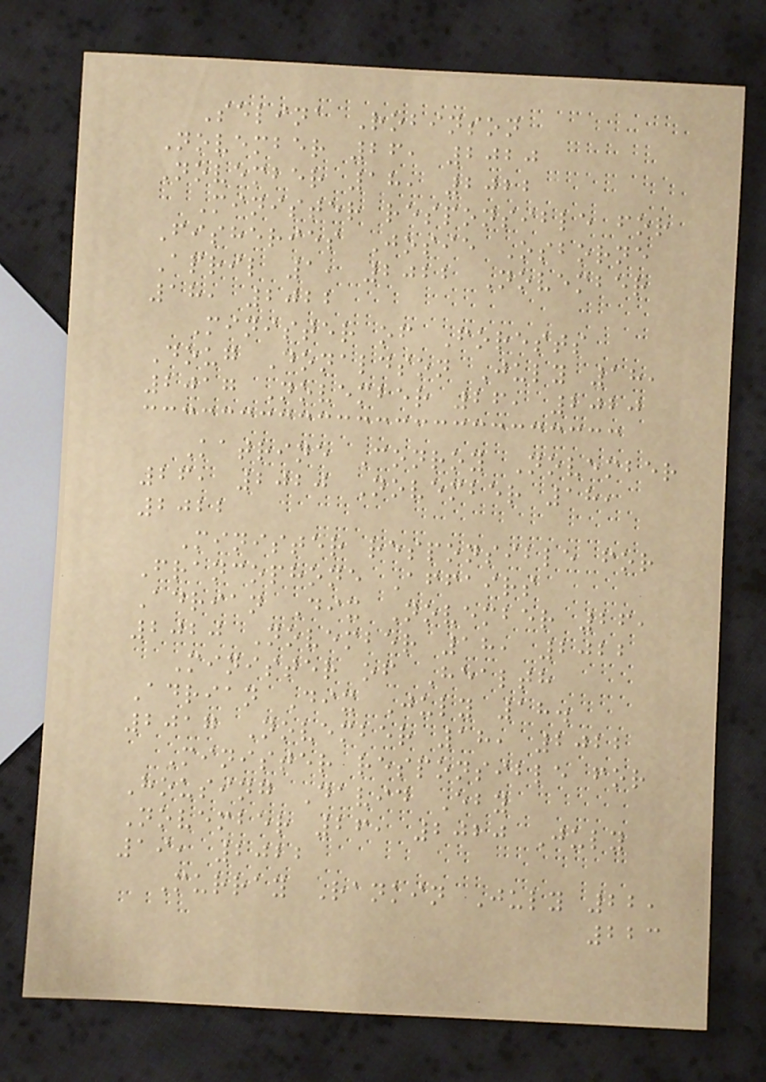Selina Robinson
November 26, 2020
November 18, 2022
Minister responsible for
Fisheries Josie Osborne
April 1, 2022 November
18, 2022
Minister of Forests
Doug Donaldson July 18,
2017 November 26, 2020
Katrine Conroy November
26, 2020 November 18,
2022
Minister responsible for
Francophone Affairs
Adrian Dix November 26,
2020 November 18, 2022
Minister of Health
Adrian Dix July 18.
2017 November 18, 2022
Minister responsible for
Housing David Eby
November 26, 2020 July
19, 2022
Murray Rankin July 22,
223
